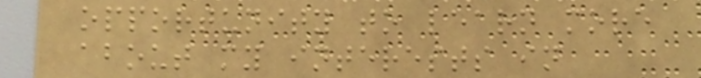opportunity to learn more
about my interests in
